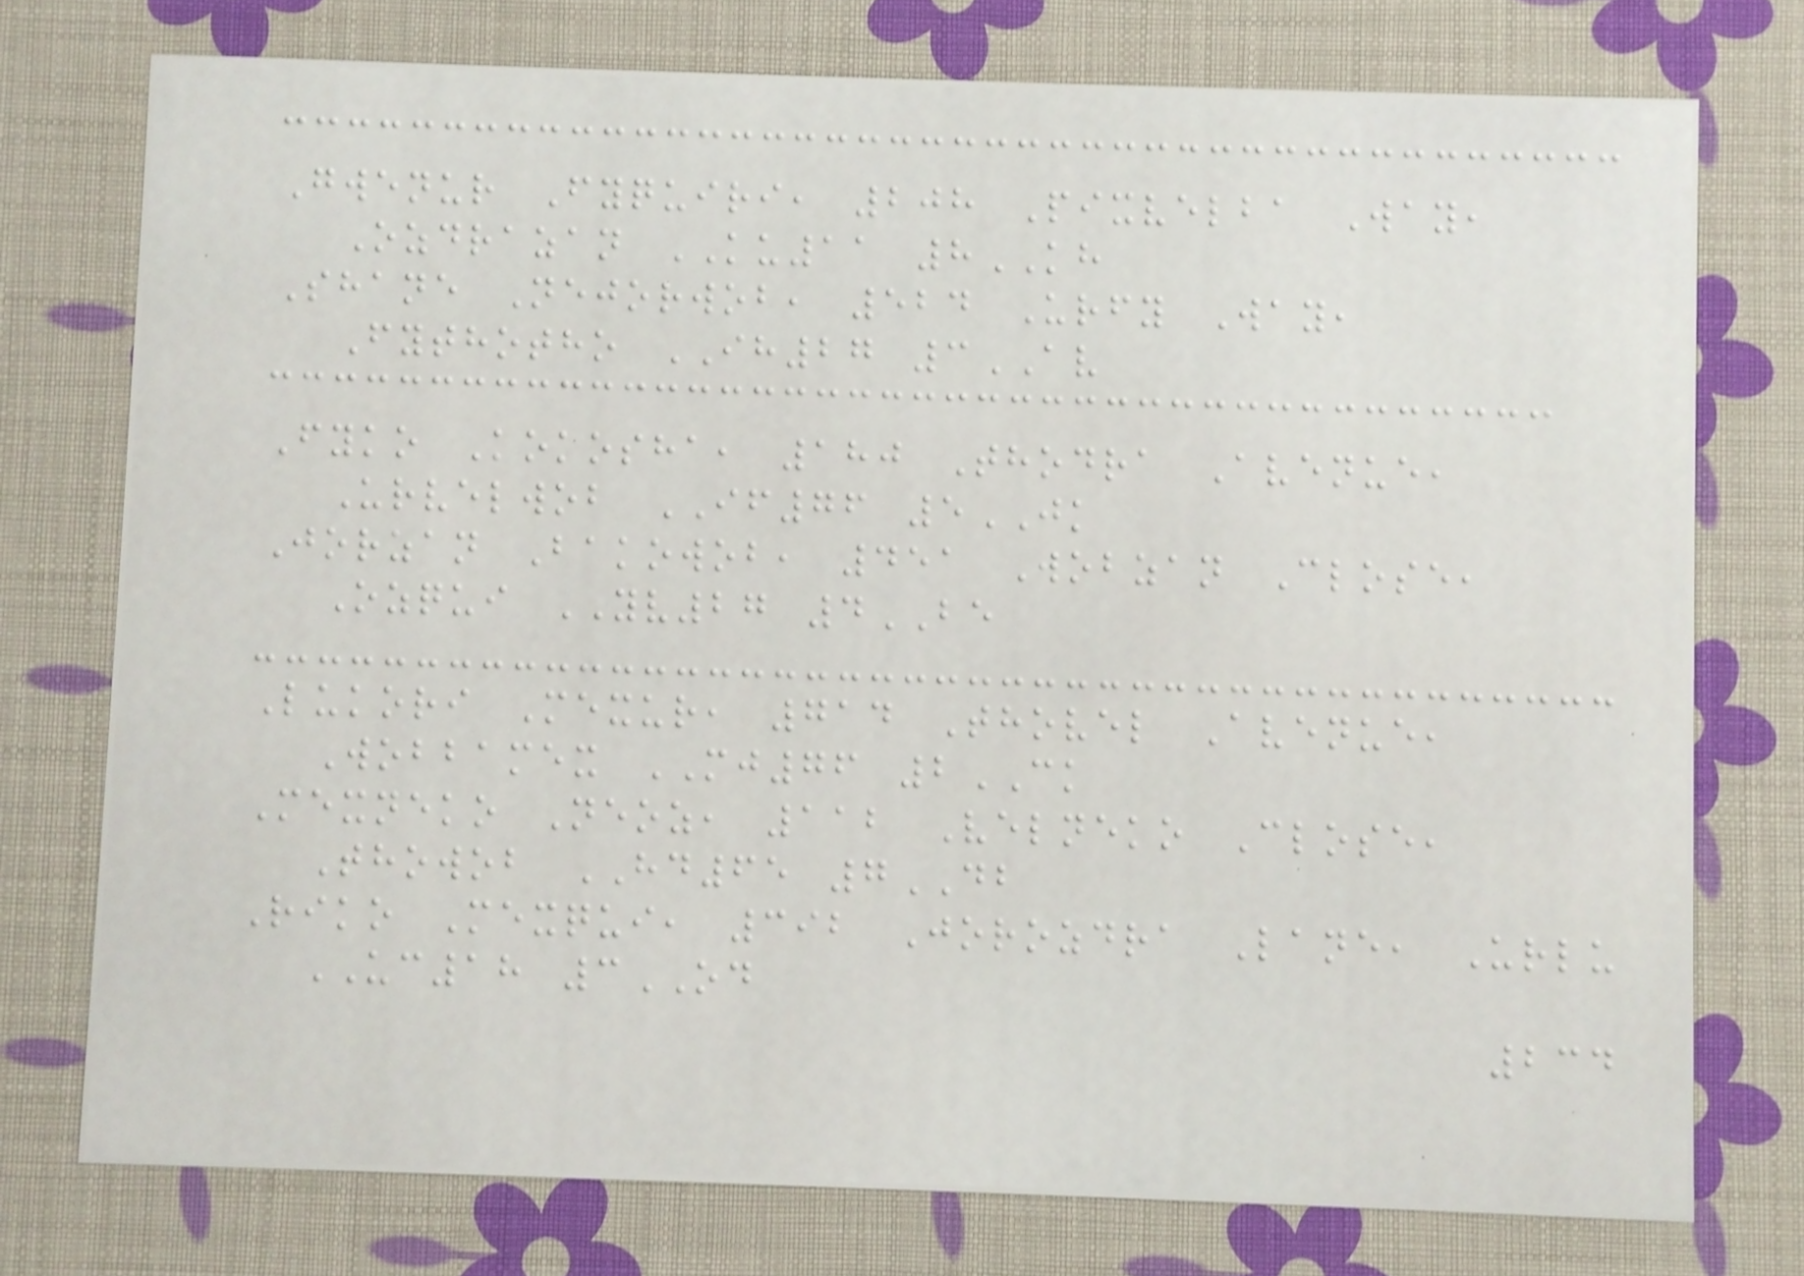Gwenur Fyquiri, 208 Pixvelba Way,
Ozdrazan KU11 8KH
Shane Nejorwob, 524 Urfy Way,
Fythotho IH27 3AV
Fyko Kokosha, 180 Thodra Avenue,
Urvelwob IF76 5JK
Jorzan Bakowob, 451 Wobzan Close,
Ozqui YV27 4BE
Lukori Mexur, 714 Thovel Avenue,
Wobbamex MJ76 2CK
Mexneko Neoz, 112 Velneko Close,
Thowob HD65 7DB
Riko Mexqui, 392 Jorozdra Lane, Urlu
UC18 3OD
234
